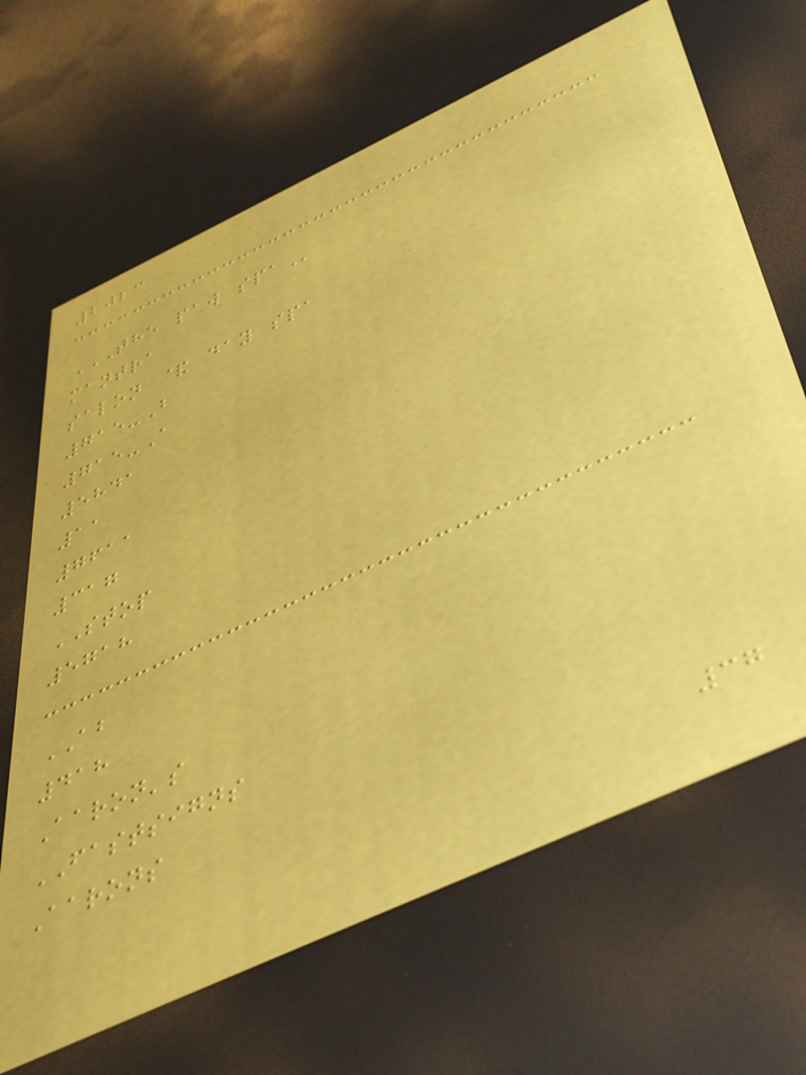2023
THE PAW SPA
mantra
salon & day spa
715-B
715-A
5841
11
7611
317
STOP
5718
AB
418
Aaron's
FASTSIGNS
Aarons
37
